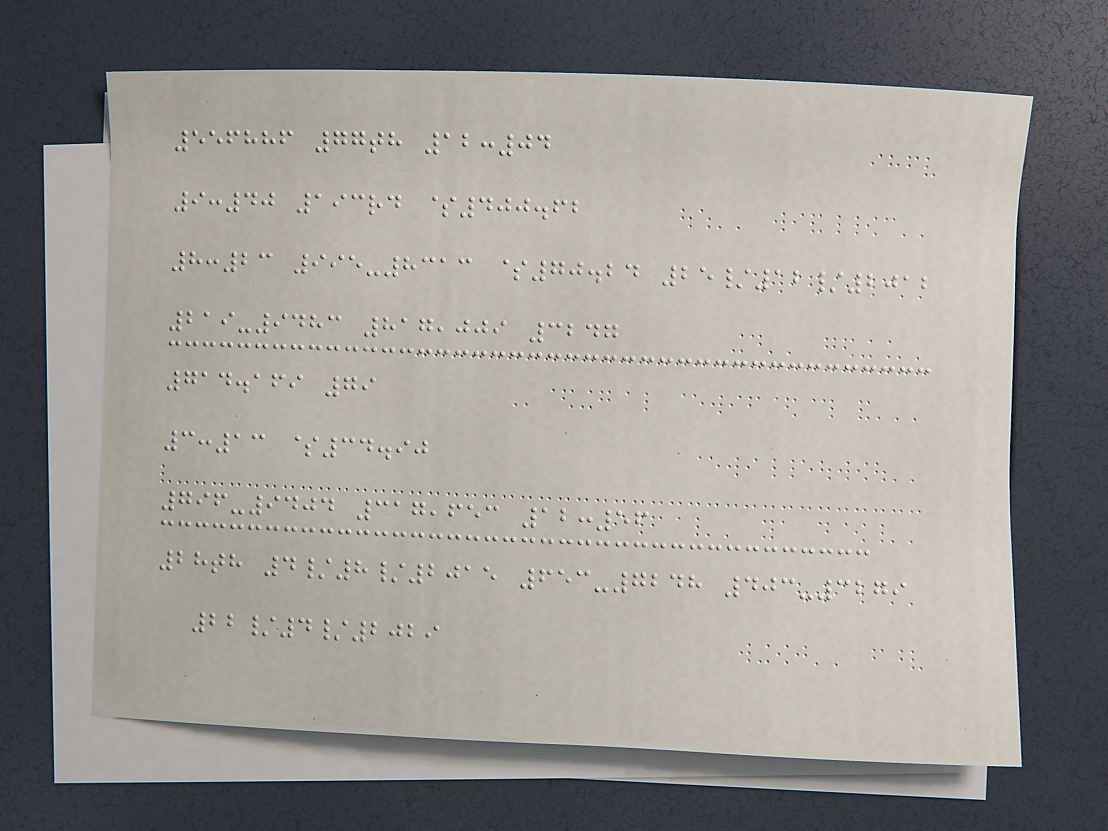556886 77th 12:04
9:40 193rd $400.62
8:23 995-8313 $70.24 25/12/2012
219-9483 817,009 3247
714.169 79
3:13 $34.90
796-9404 317,653 12:56
28th 4/8/2015 653-7248 403-3279
22/4/2029
